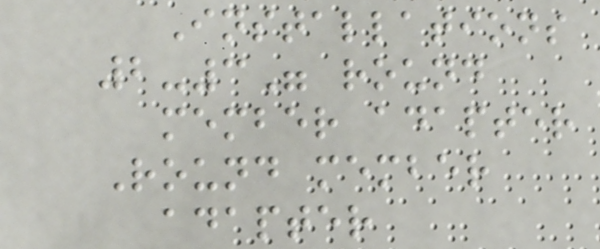Installations
2-3" round
member adapter
Round member
adapter
